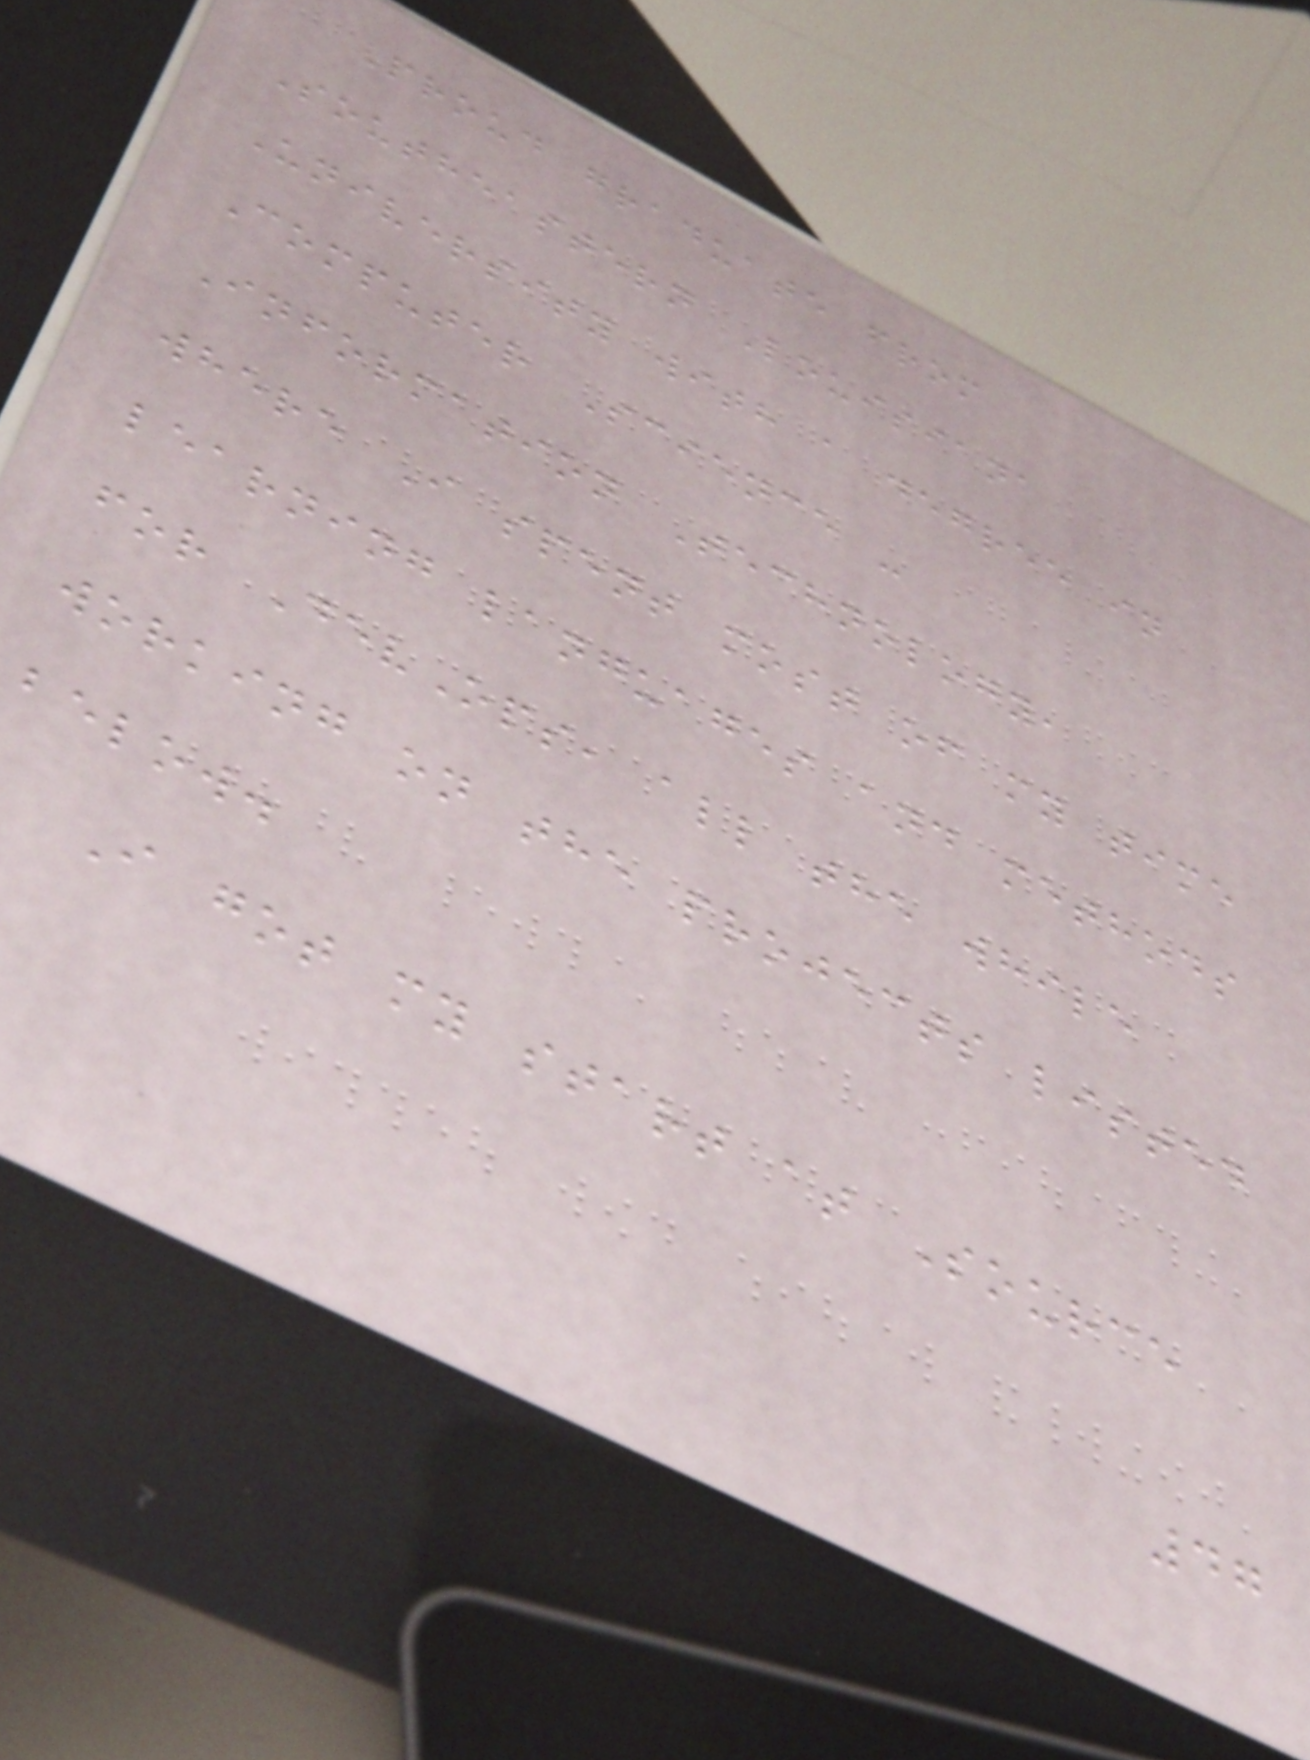Proud graduate from
Southeastern Louisiana
University with a degree in
Computer Science -
Information Technology,
where I spent most of my time
learning languages and methods
for DevOps, all the while
working on the projects listed
below.
I got my start at Source
47
